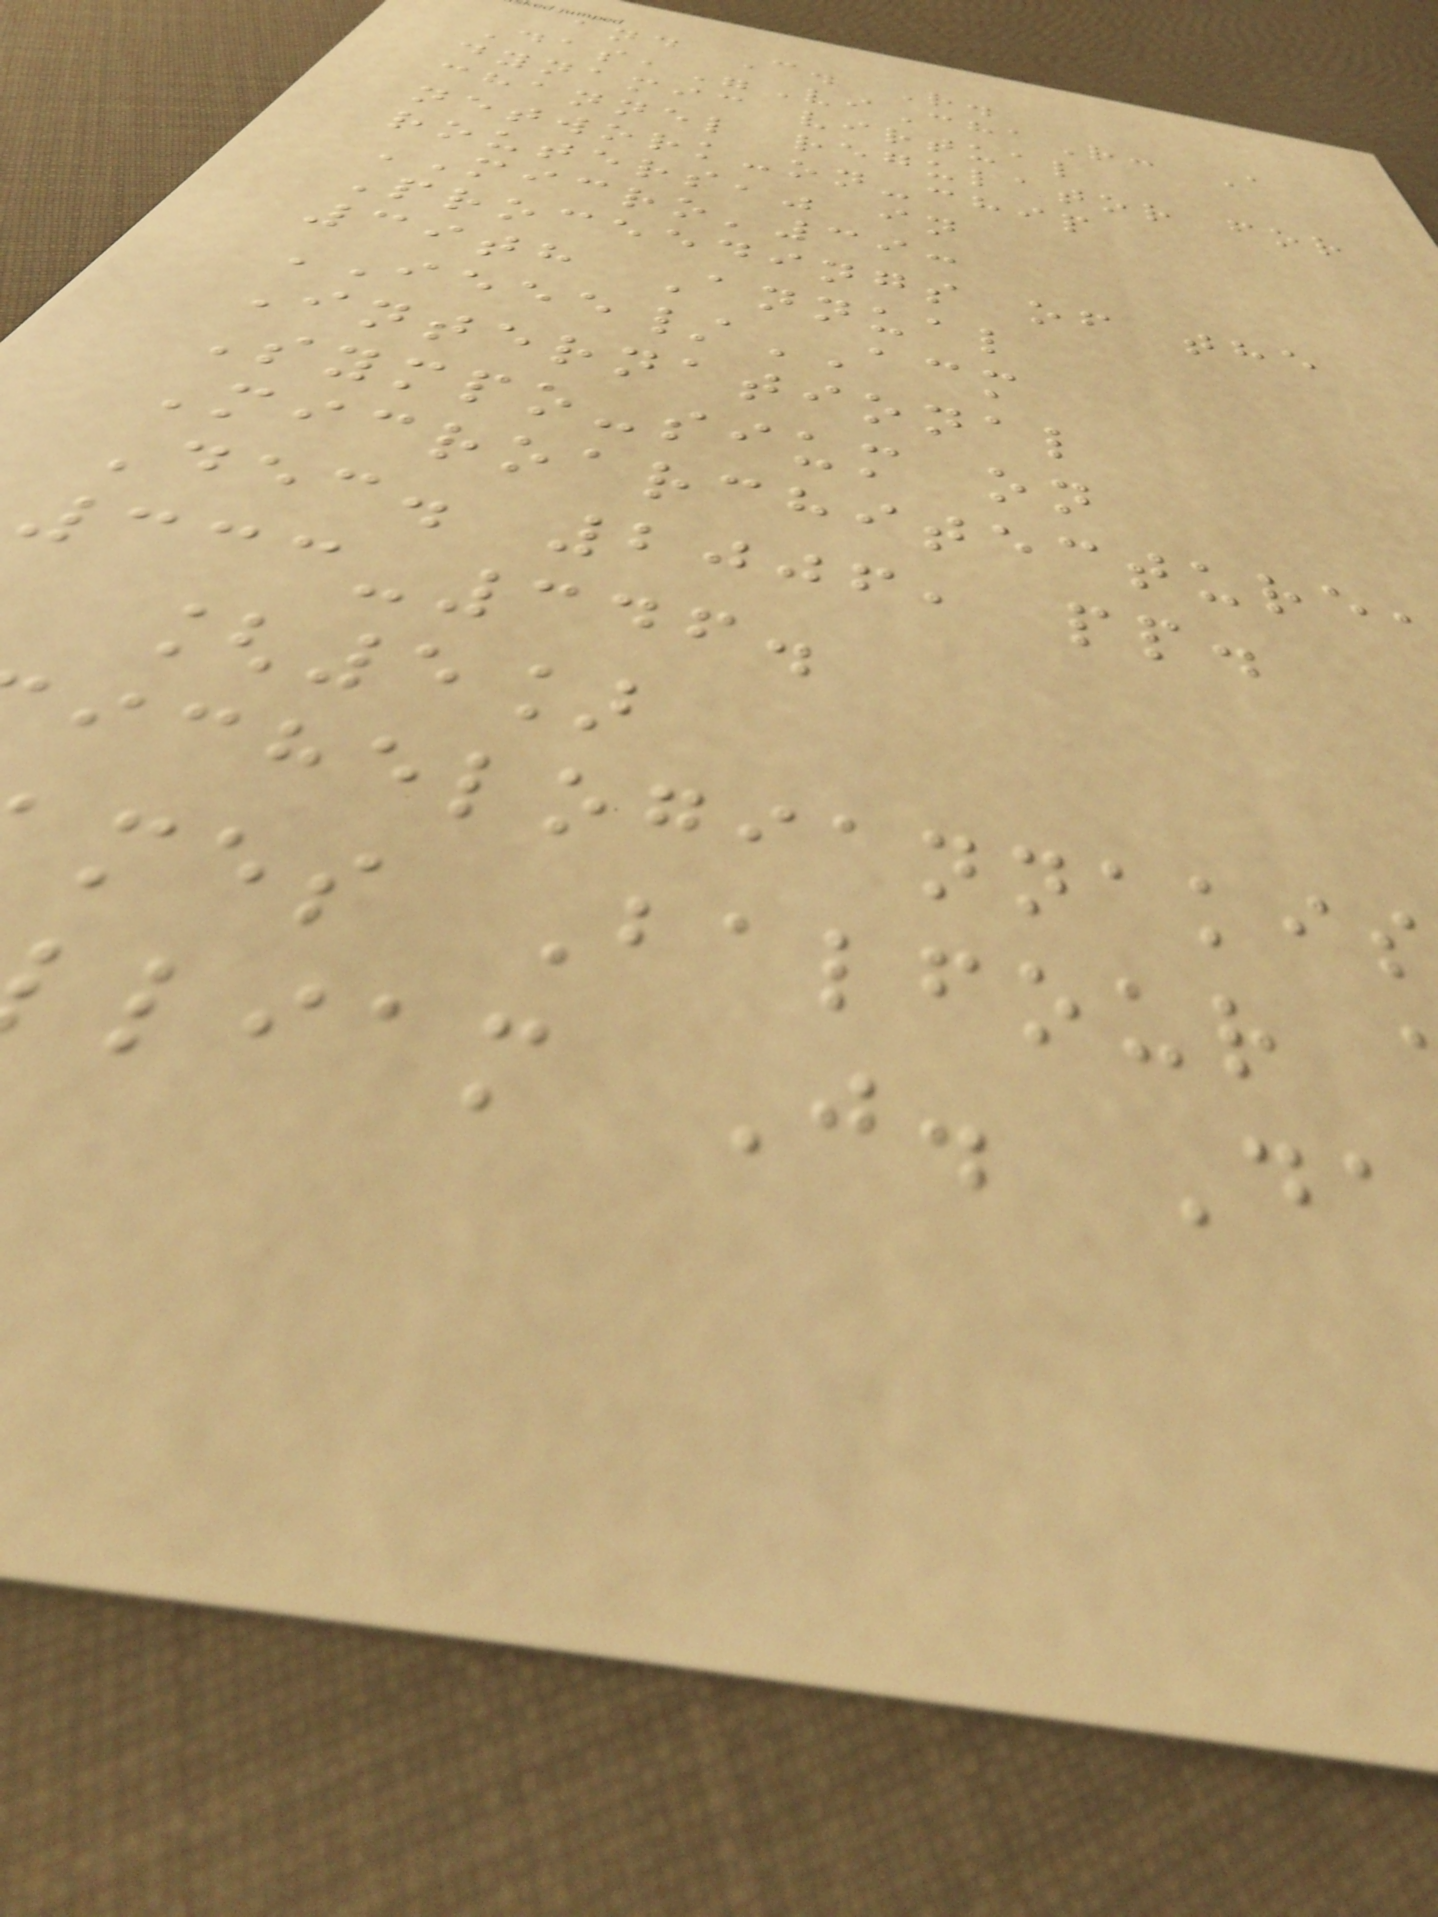and C. R.
Das,"ViChaR: A
dynamic virtual
channel regulator for
network-on-chip
routers," in
MICRO'39:
Proceedings of the
39th Annual
IEEE/ACM
International
Sympo-sium on
Microarchitecture
Dec. 2006, pp.
333-346.
[5]
mes Balfour
liam J. Da
